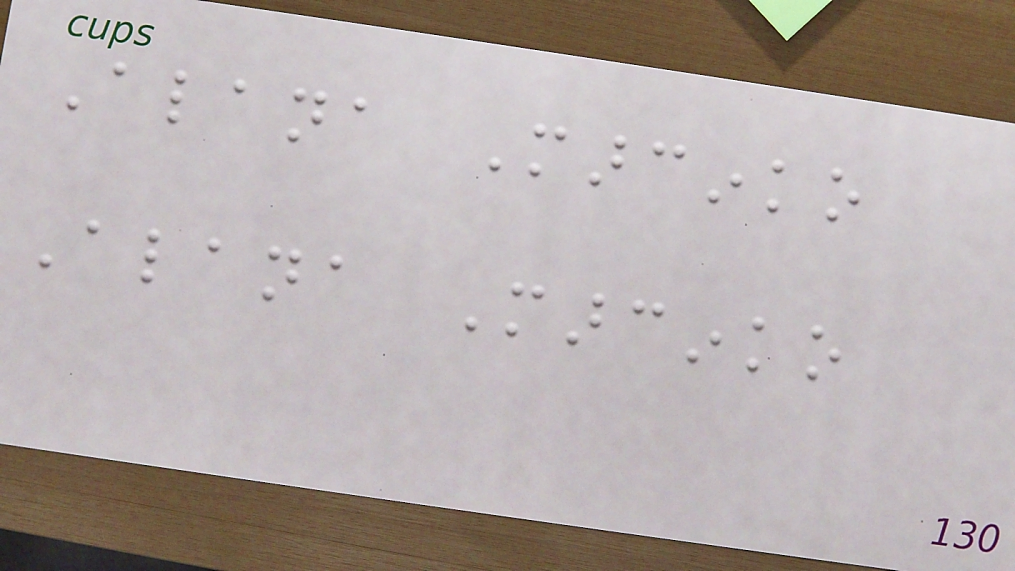Alana Marcinko
Alana Marcinko
